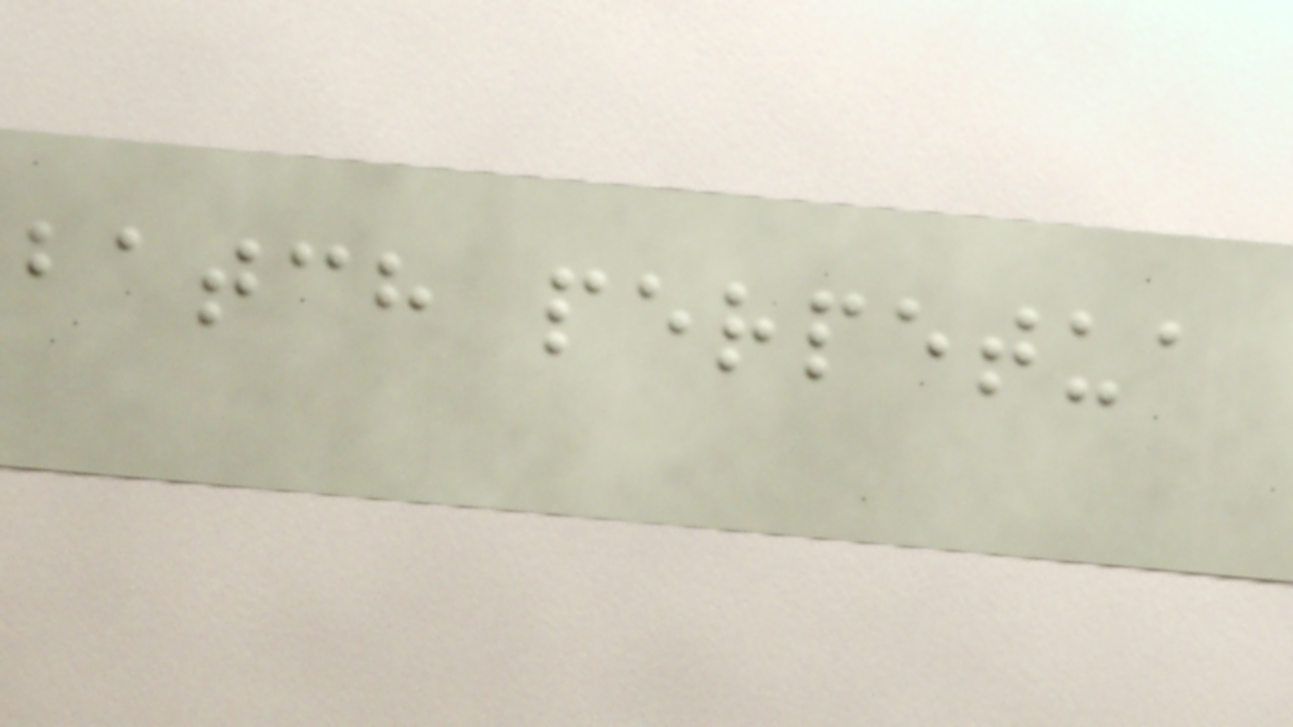batch perpetua
